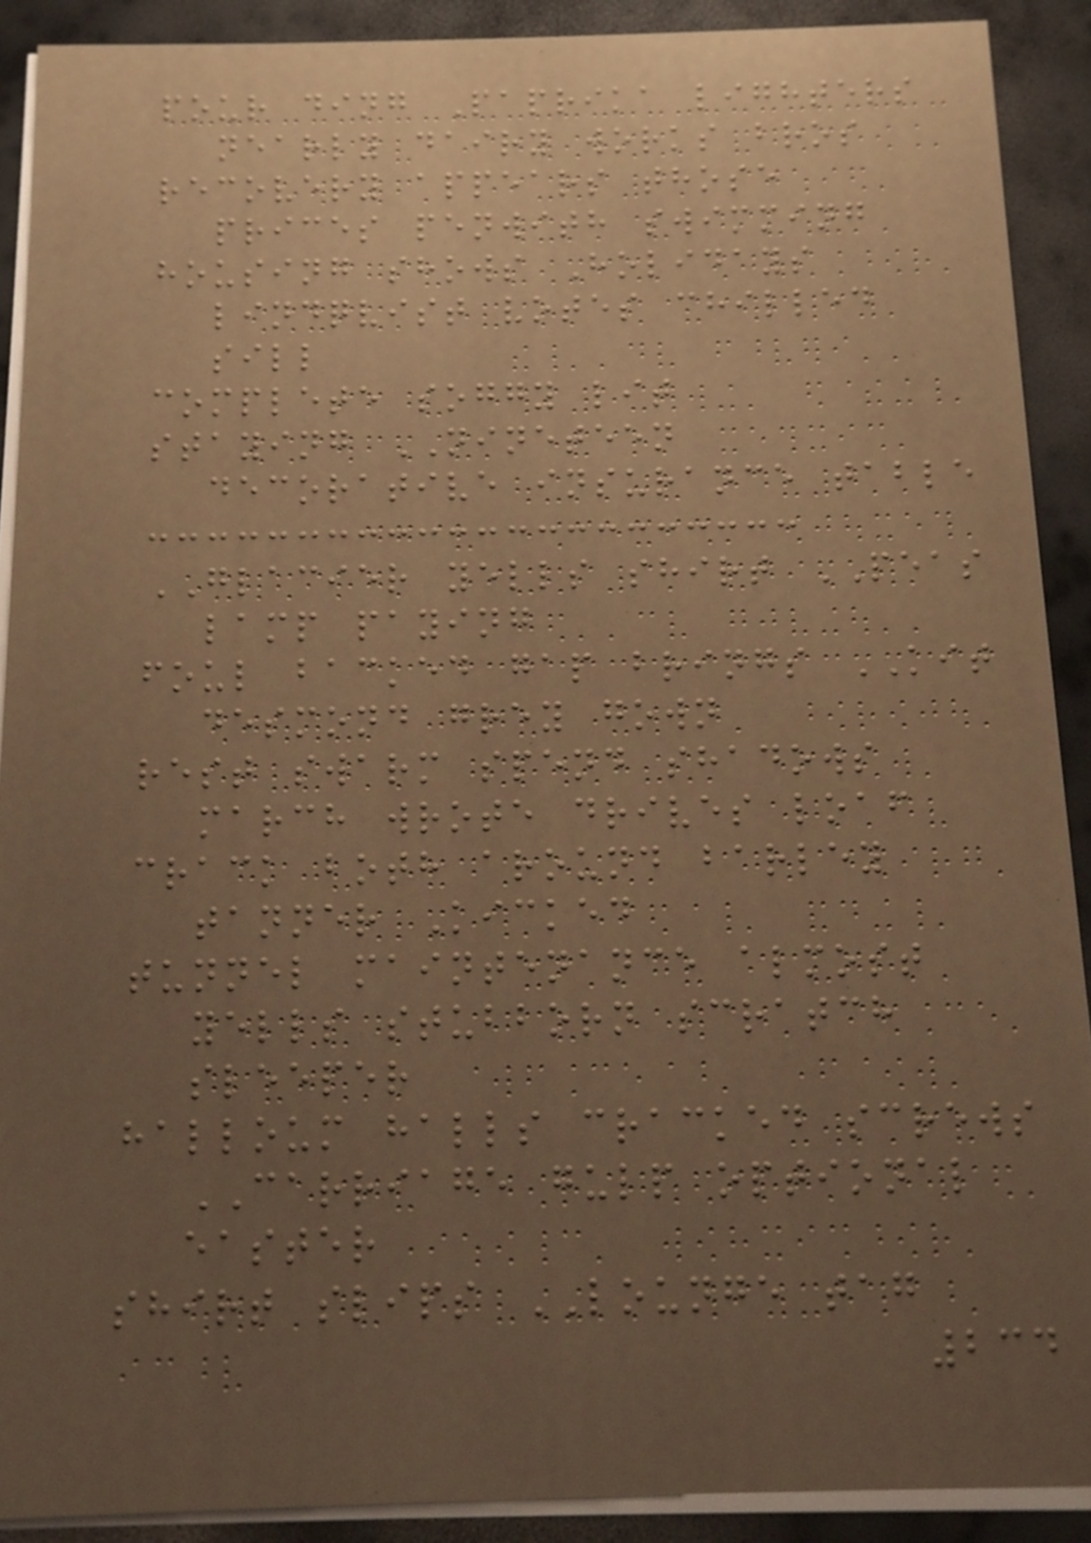pour ding Paprika lighters
nearly dairy works bros
recovery appears those
prices penwith swimming
housing shows Holidays
lindqvist votes chilled
sill
complete soggy lit
staying NINETEEN
decorative insurance table
GLACIER yells shirt PEAS
lamp paying
foul backed gap brings KIT
desmond grey gown
rest swarm spend shadows
march wrote drives loaf
crack both around barley
tanner Kicked
tunnel maintenance almost
yells stubborn scratch
sleeper
halloum halls cracked screws
CARRIAGE gulp optional
easter
shirt slips LOUNGE tag
234
